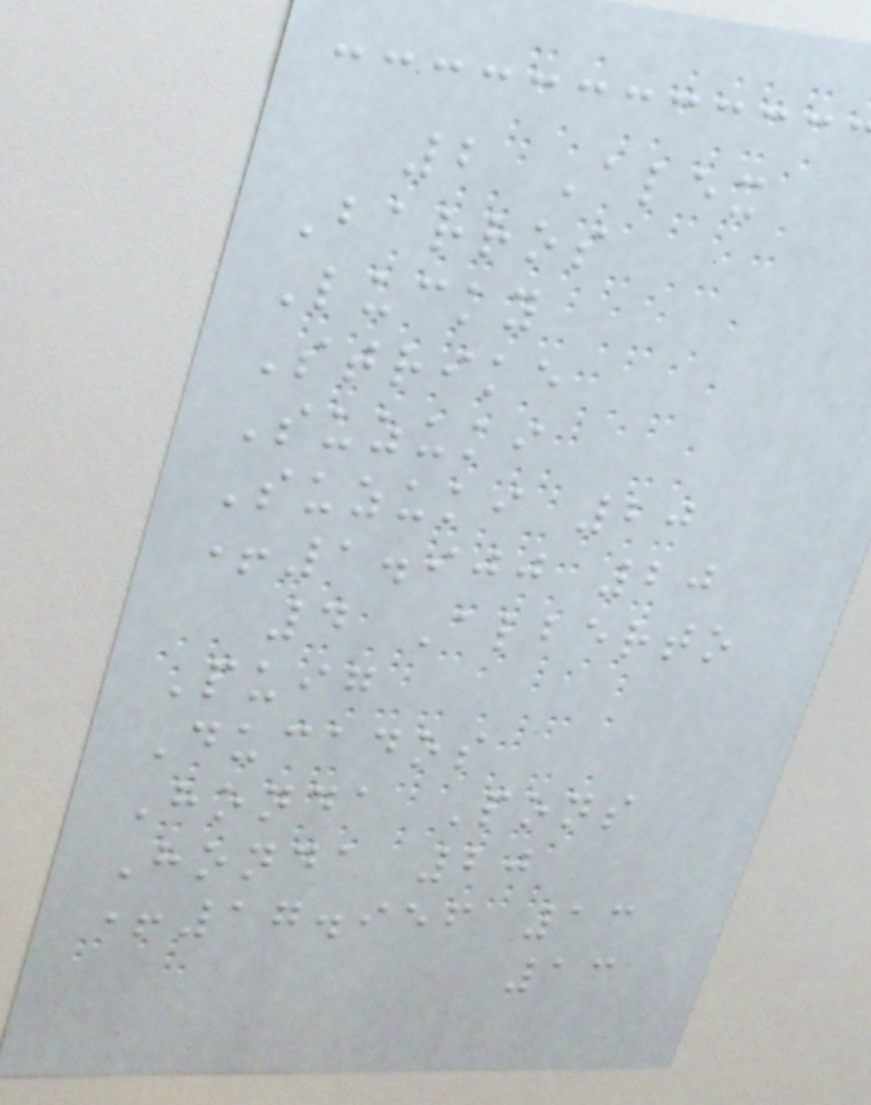2 Alex
Barros
Lucky
Strike
Suzuki
Suzuki 20
+1.900 20
4 Alberto
Puig
Ducados
Honda Pons
Honda 20
+17.956 13
13
